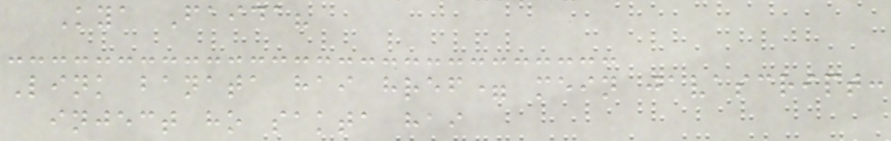Kya Faida?
Link banata hai href= mein javascript:
inject ho sakta hai
